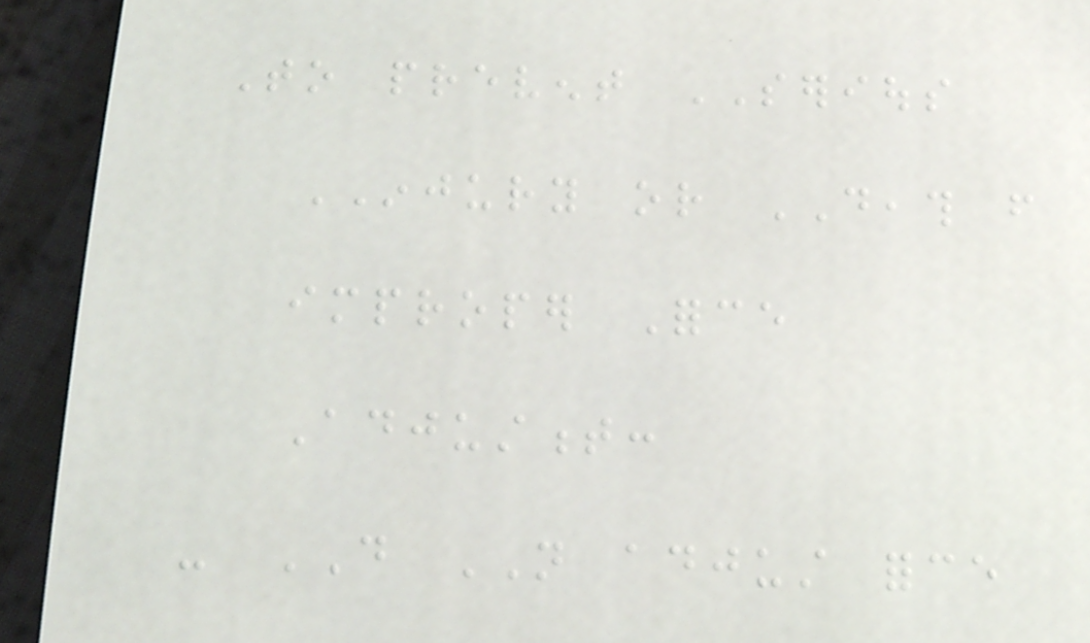To prevent SERIOUS
INJURY or DEATH from
improper Force
Adjustment:
- DO NOT adjust force
